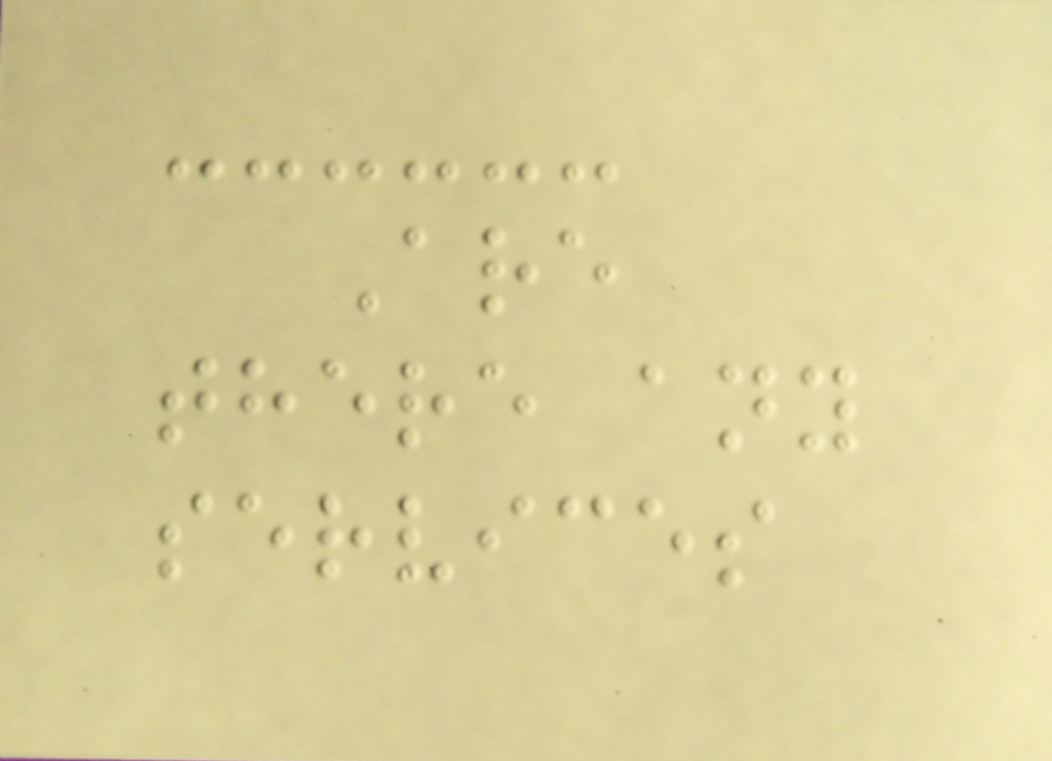Are
there any
services
